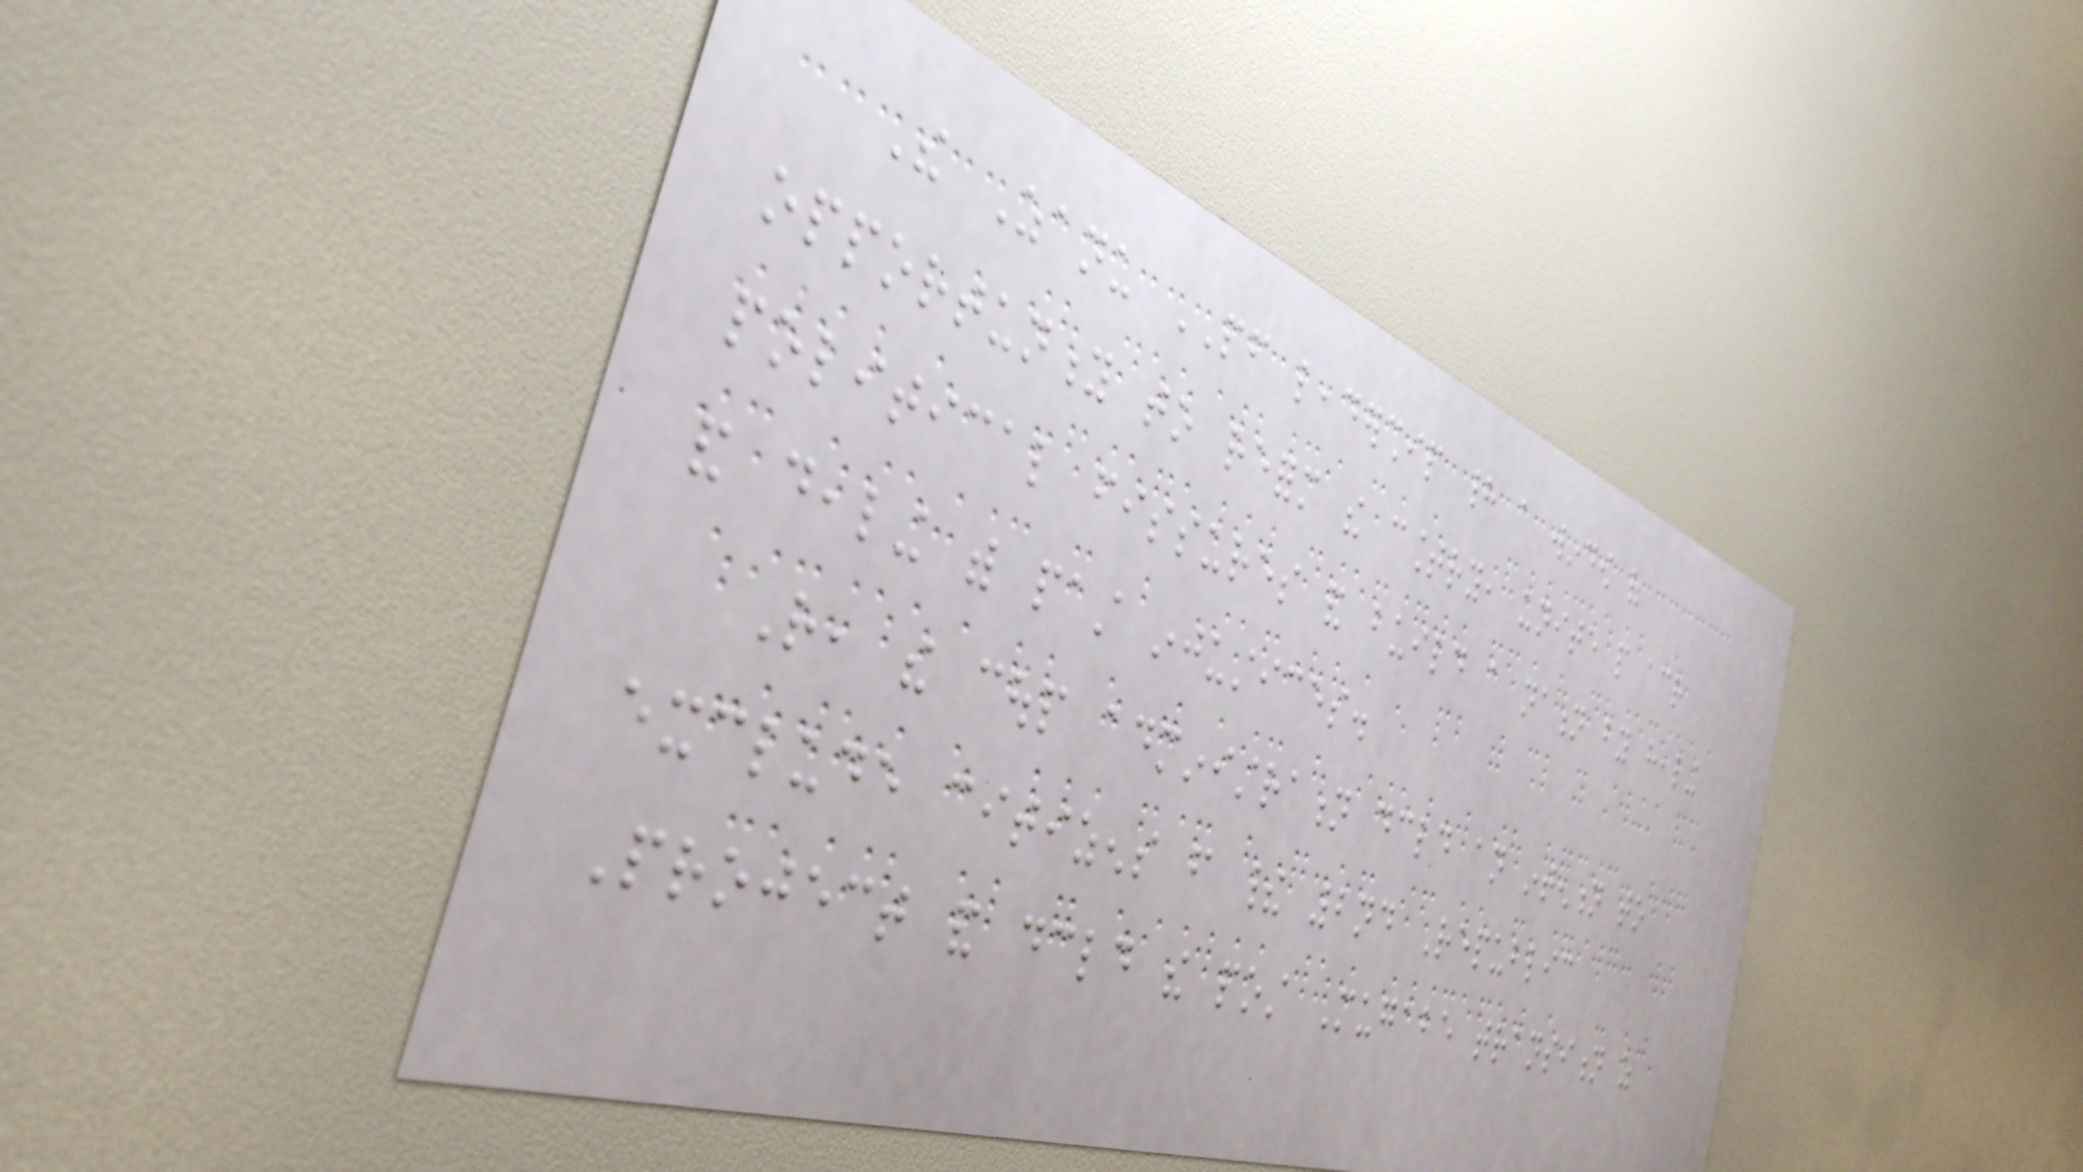The Zanu PF leadership had a window of
opportunity to reform the country, unite people across
political fissures and build a nation by healing
and dealing with past injustices.
Rather, the coup administration declared an intention to
exclude citizens from their 2nd Republic
Project and declared the post Mugabe transition as
